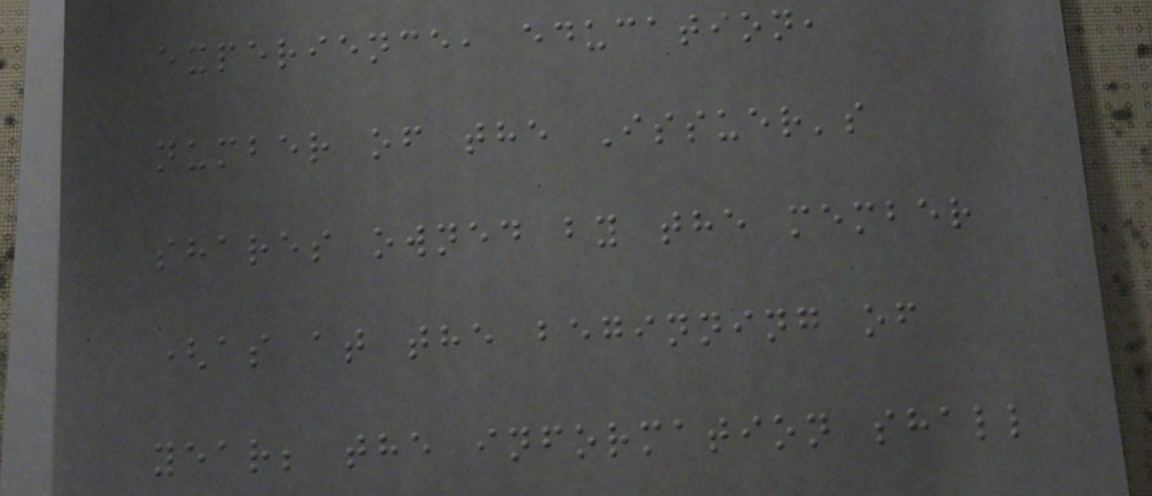experience, education,
number of the Issuer's
shares owned by the member
(as at the beginning of
year; the information shall
